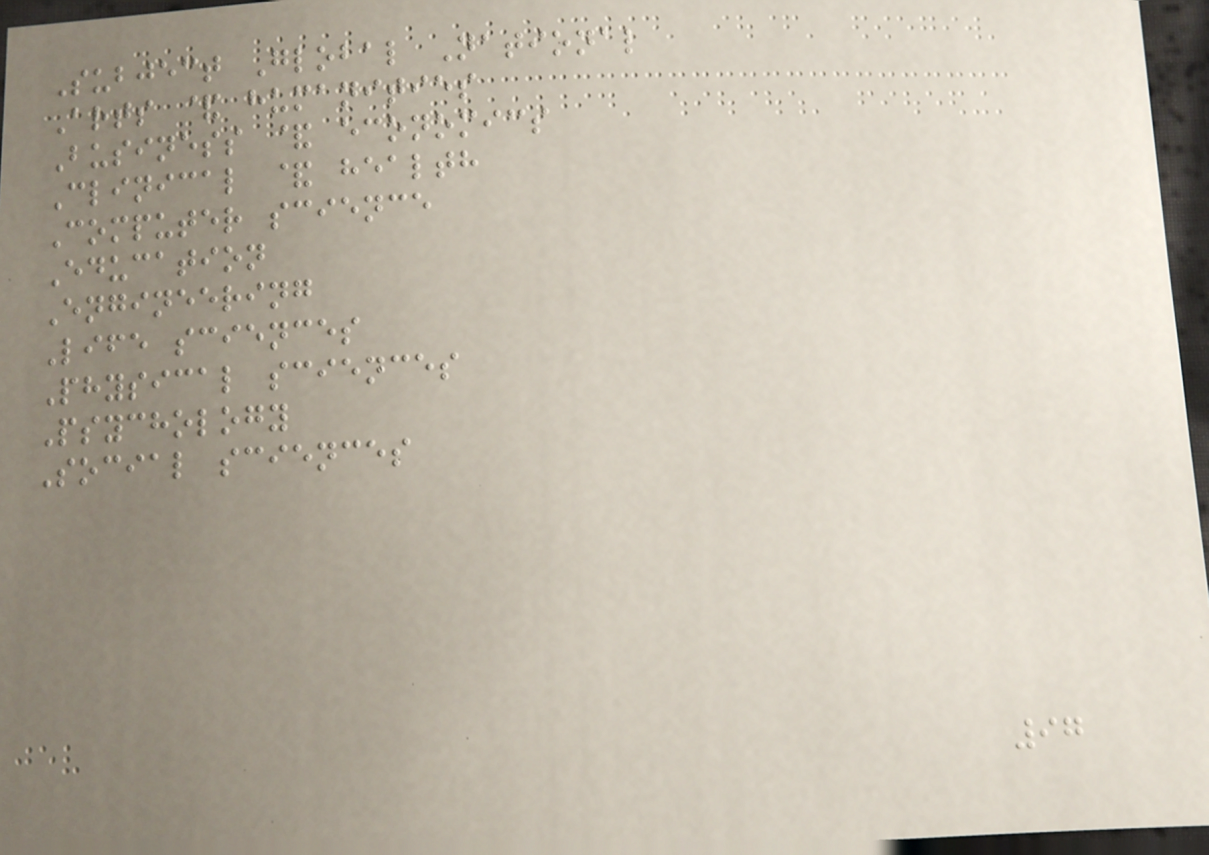Subject Global National
Arts & humanities
Business & economics
Clinical & health
Computer science
Education
Engineering
Life sciences
Physical sciences
Psychology
Social sciences
97
